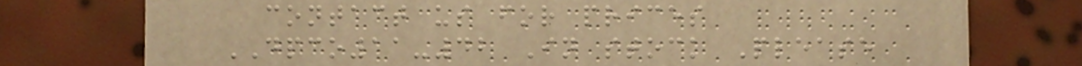contact us for prices
DPCO11-42 In stock Please
